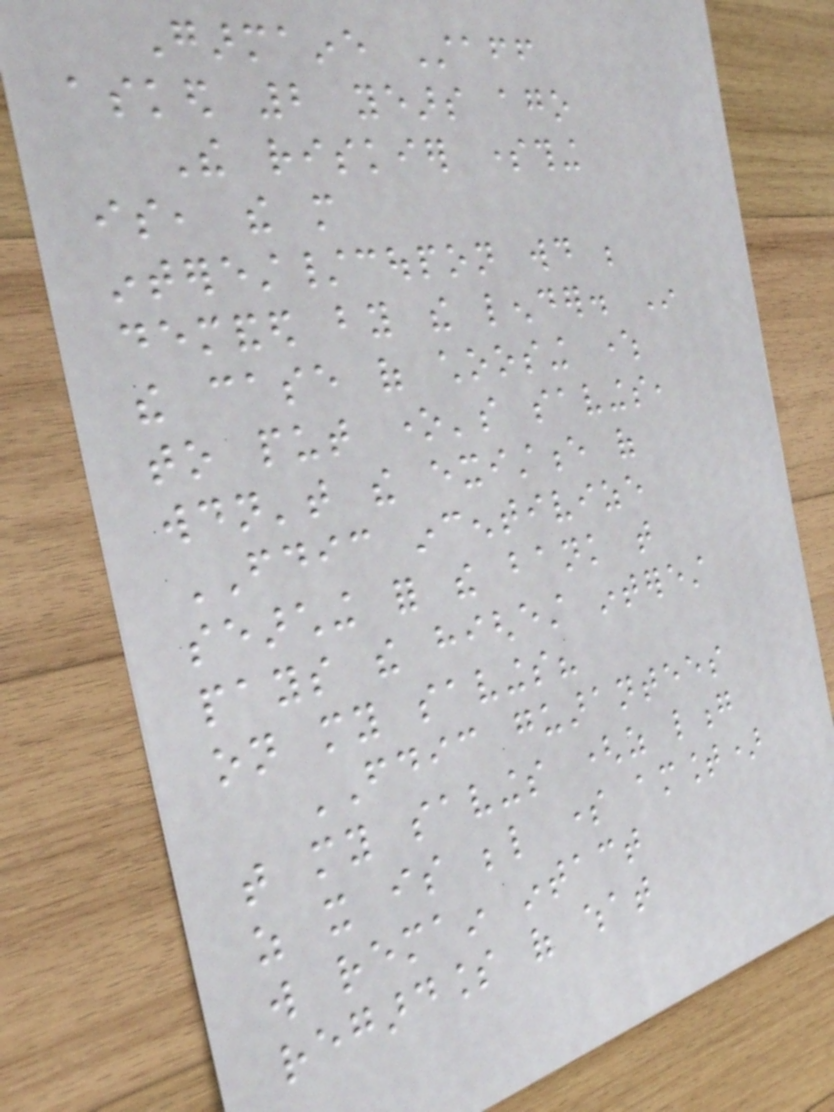Garmaine Staff
asked 2 years ago
The riskier something
is, the more
interest/coupon would be
demanded by the lender. In
the case of choosing where
to put one's savings,
wouldn't the existence of
FDIC incentivize
searching for the bank that
pays the highest interest
on my savings?
FDIC guarantees
that my savings (as long
as it is below some amount)
will remain intact
regardless of what
